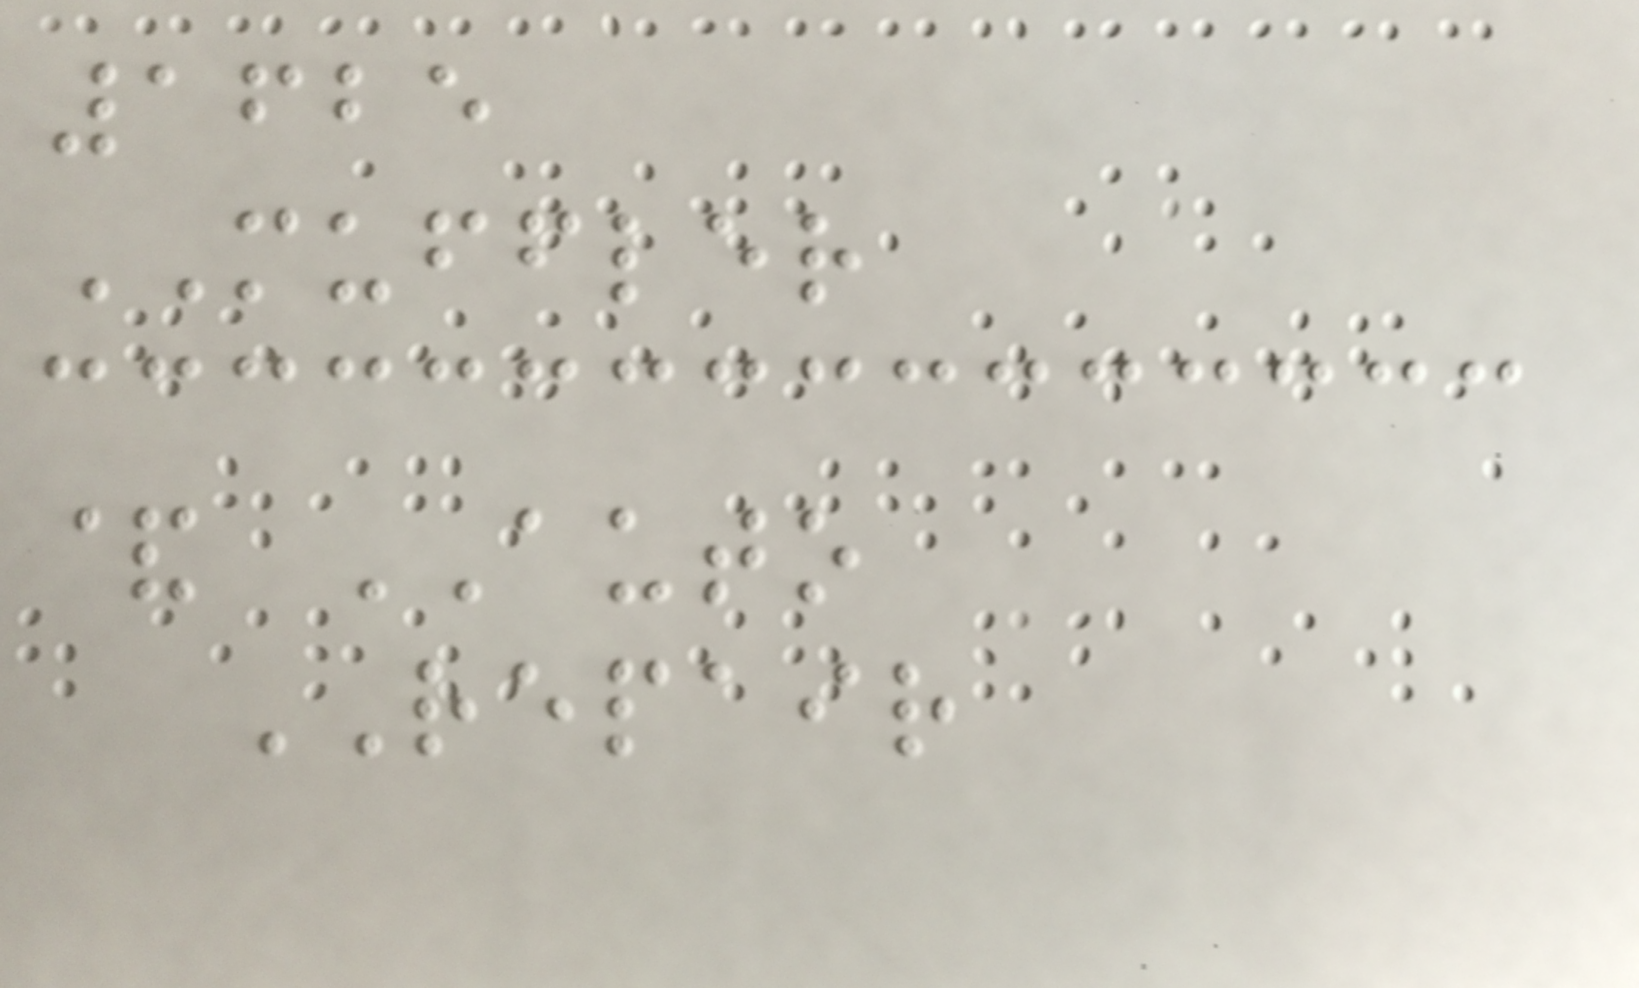1625
MUFFLER
& AUTO
REPAIR
